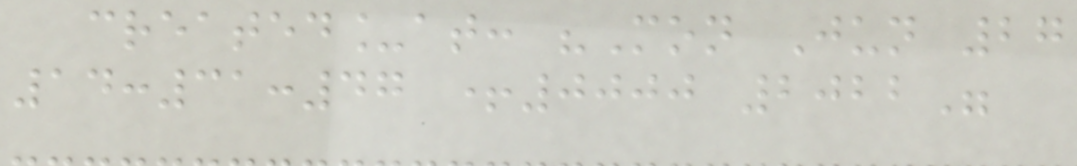created_at: "Mon Jun 27
14:31:47 +0000 2022"
